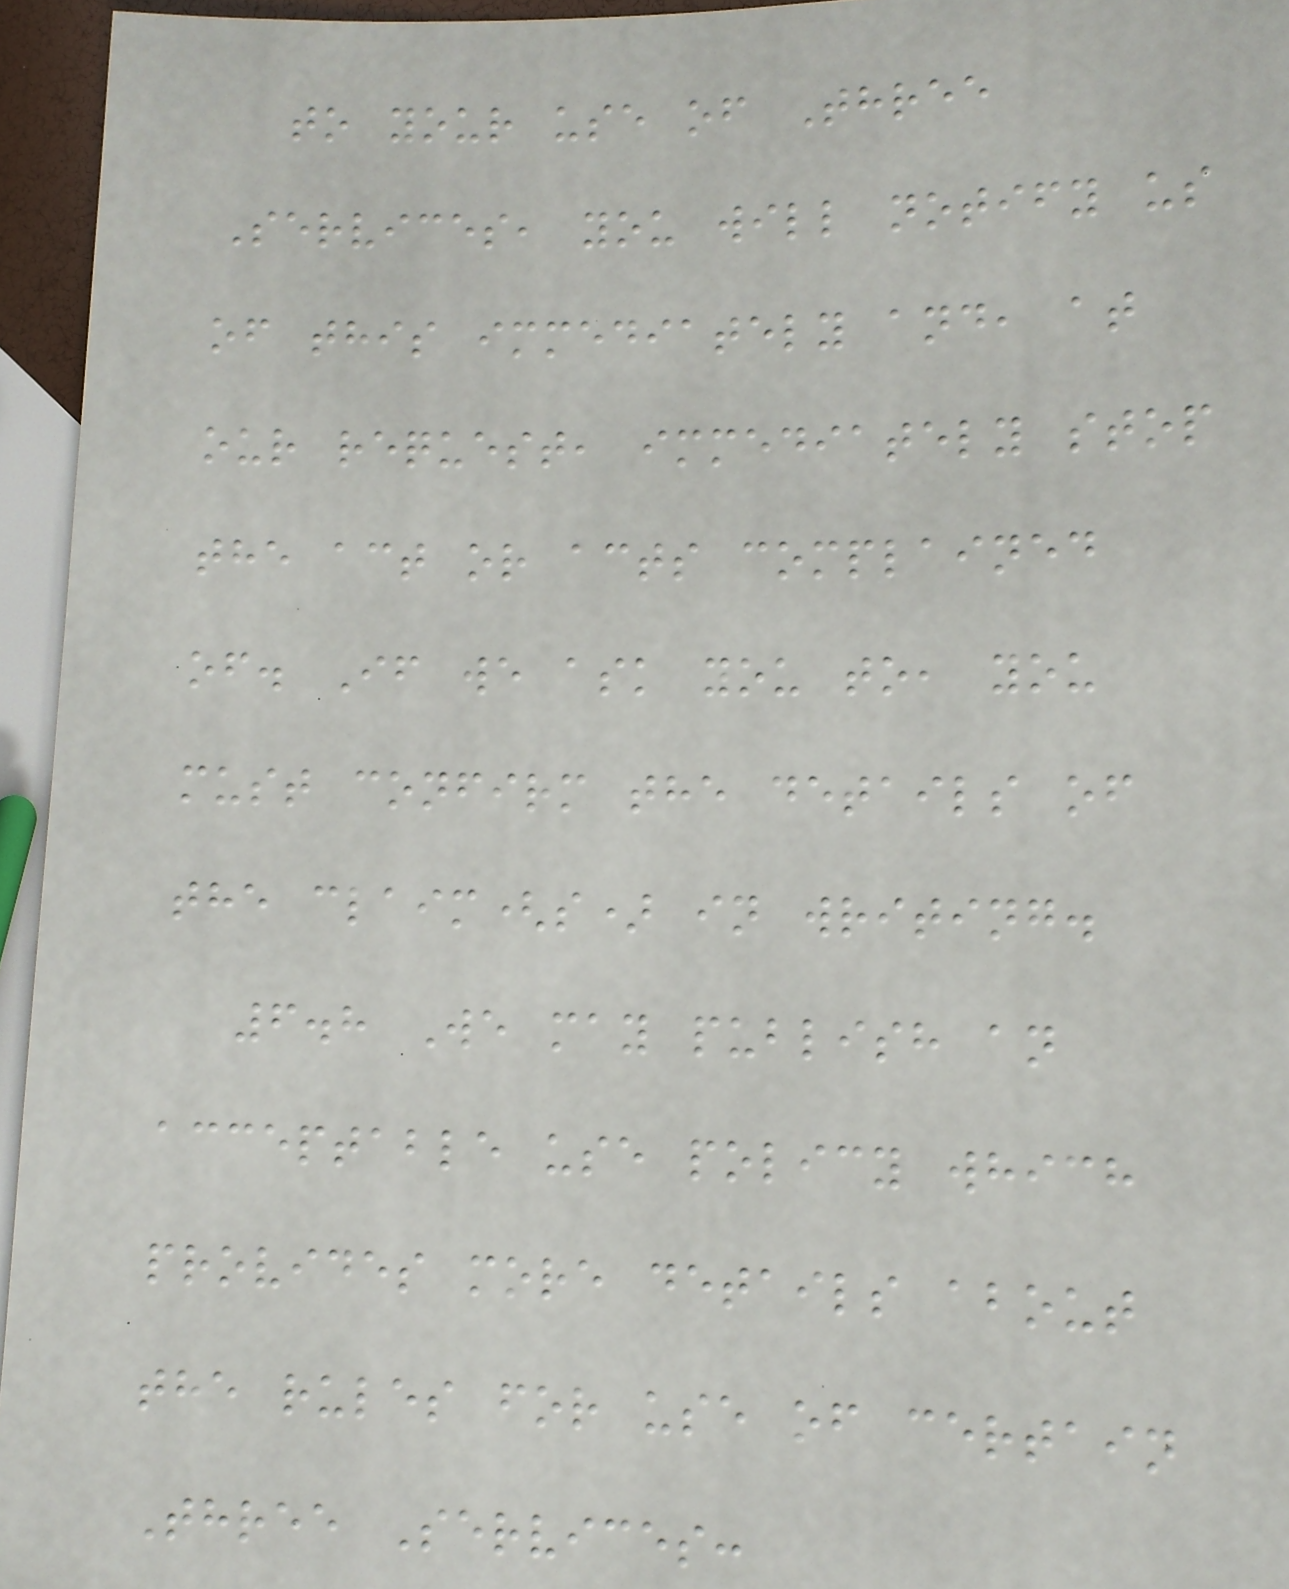to your use of Three
Services, you will notify us
of this immediately and, at
our request, immediately stop
the act or acts complained
of. If we ask you to, you
must confirm the details of
the claim(s) in writing.
6.8 We may publish an
acceptable use policy which
provides more details about
the rules for use of certain
Three Services:
